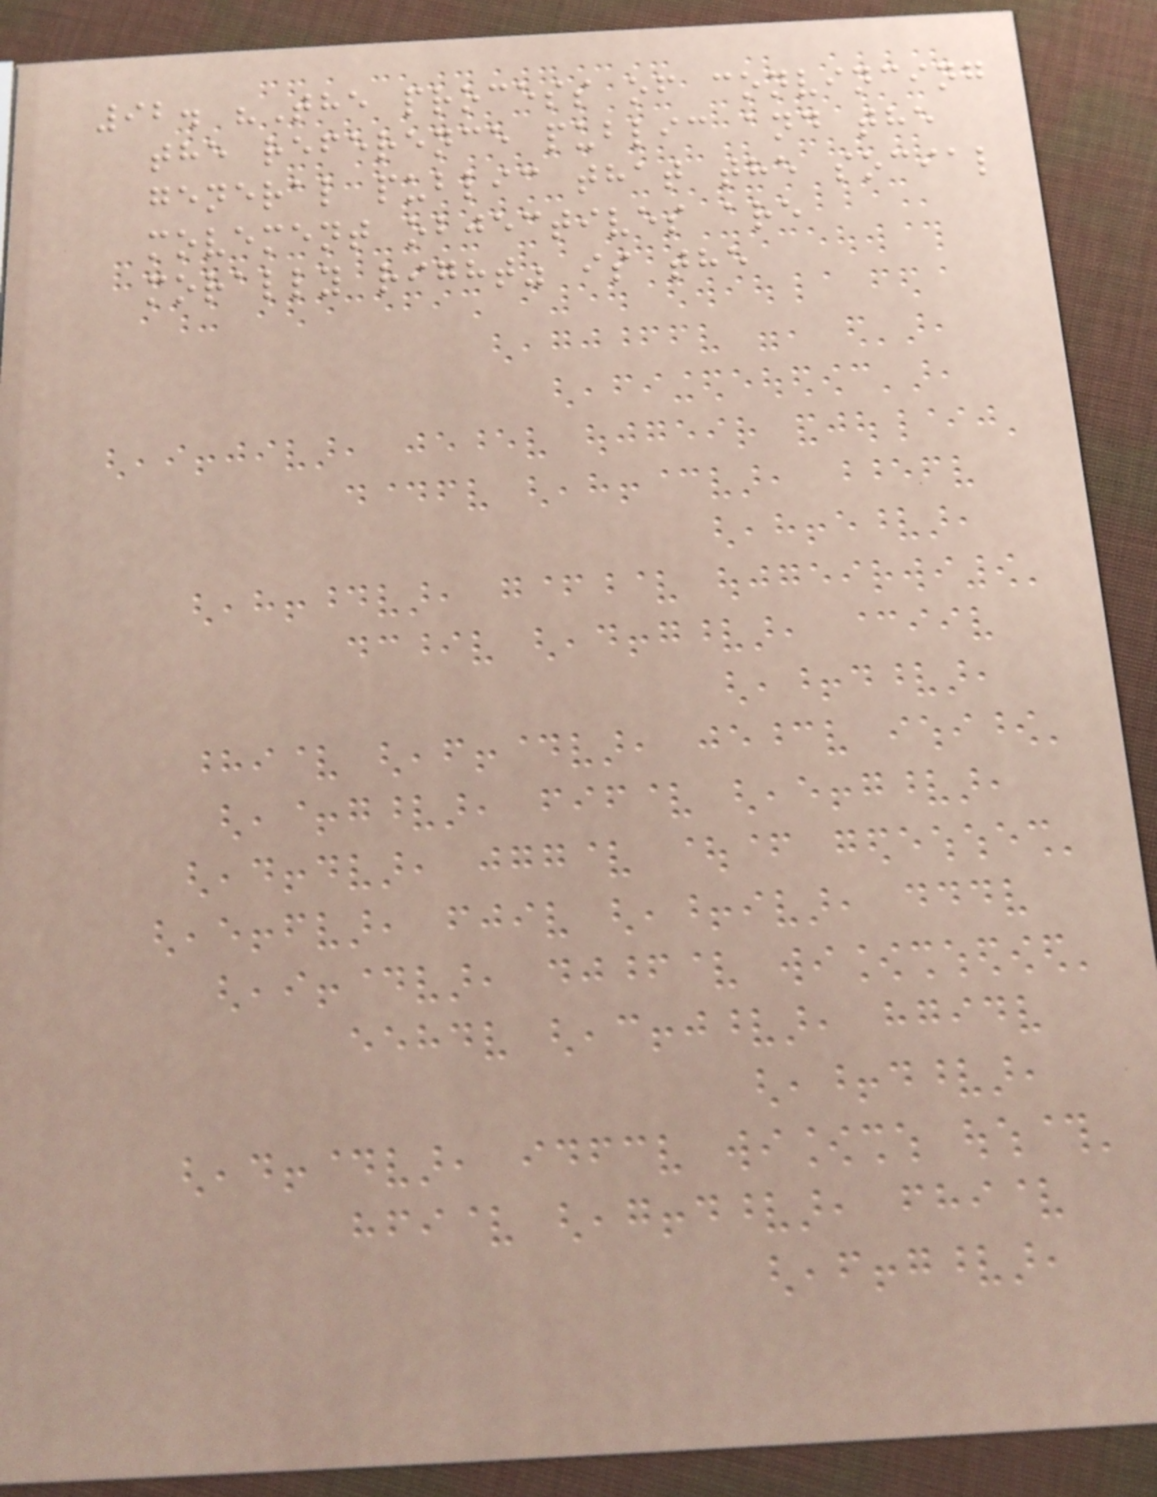92. "The process of convincing
the reference public and the
general public that the social
movement objectives are
morally right" is the
